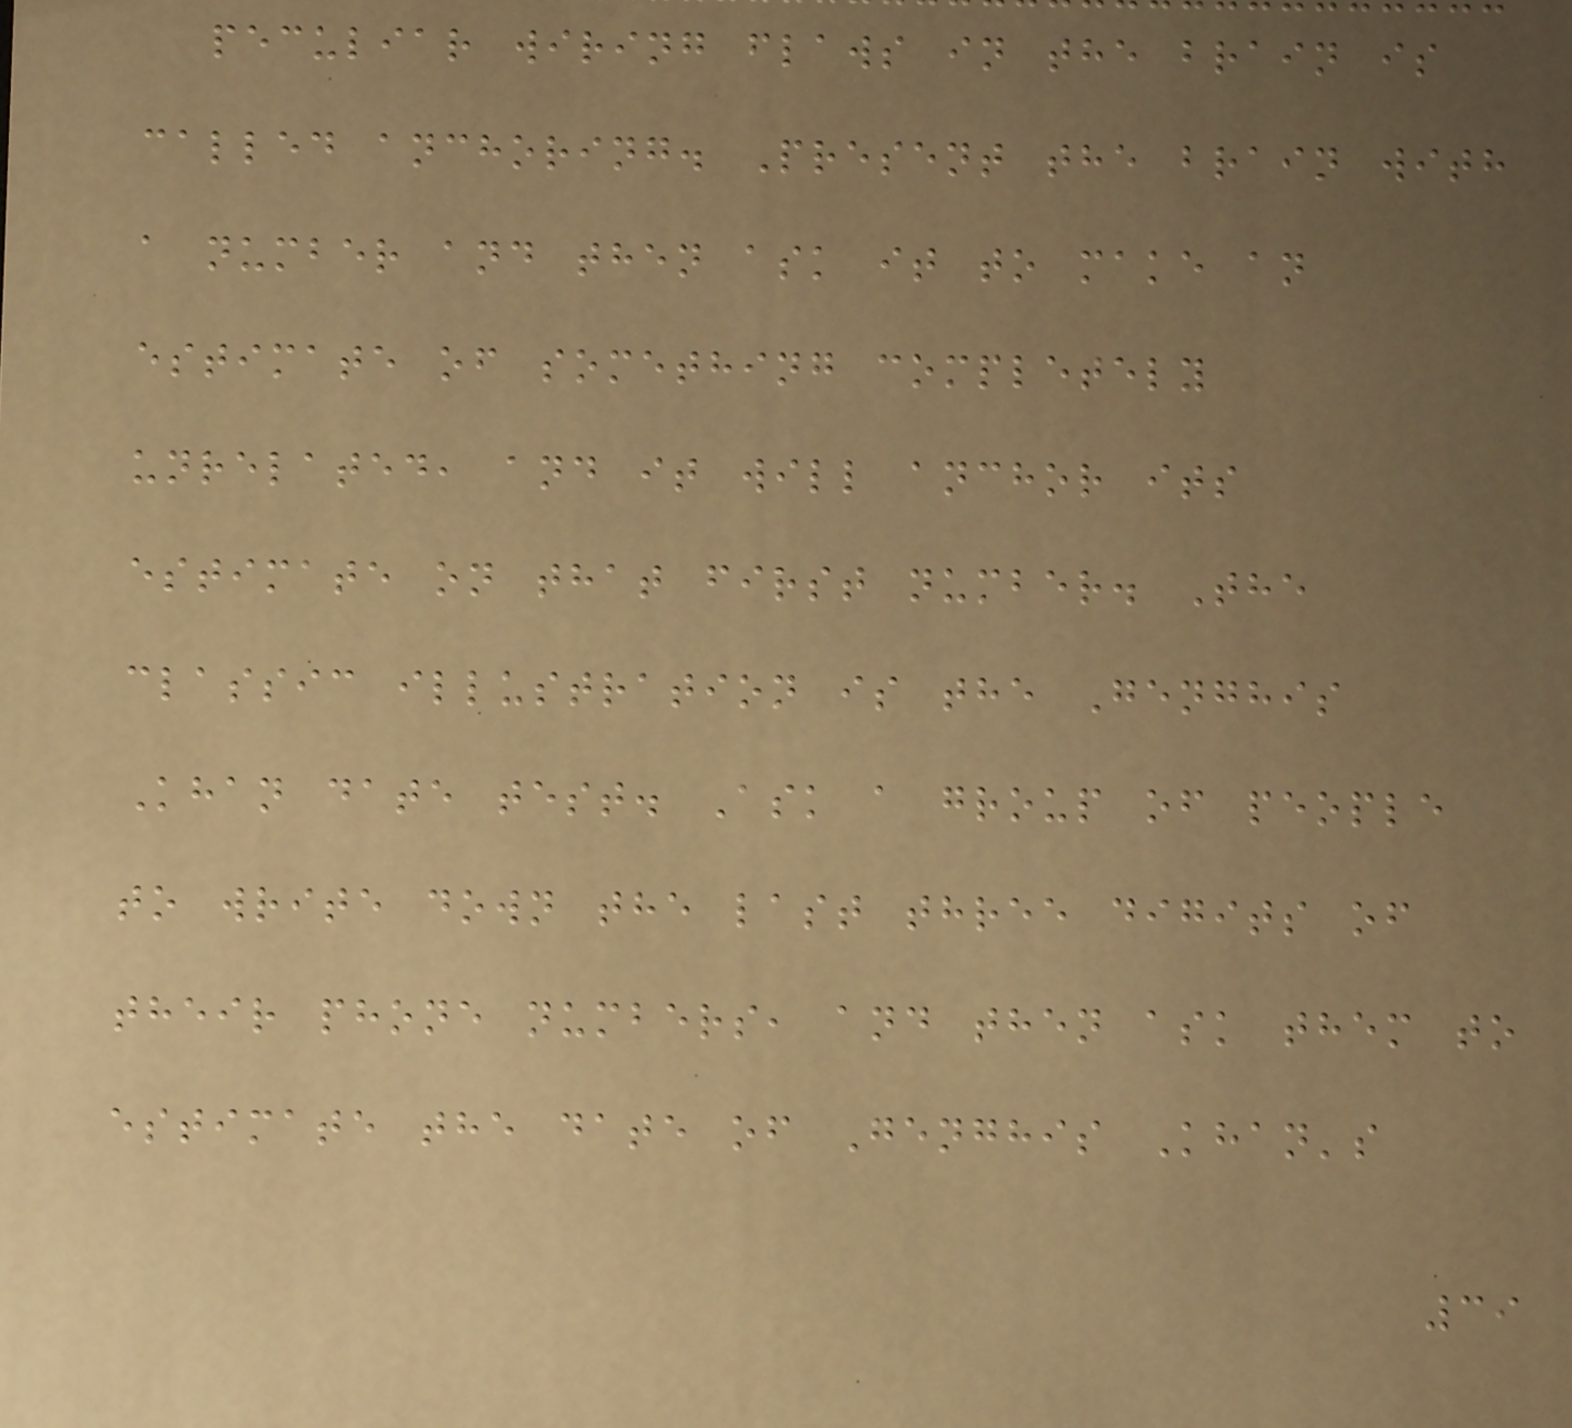peculiar wiring flaws in the brain is
called anchoring. Present the brain with
a number and then ask it to make an
estimate of something completely
unrelated, and it will anchor its
estimate on that first number. The
classic illustration is the Genghis
Khan date test. Ask a group of people
to write down the last three digits of
their phone numbers, and then ask them to
estimate the date of Genghis Khan's
39
